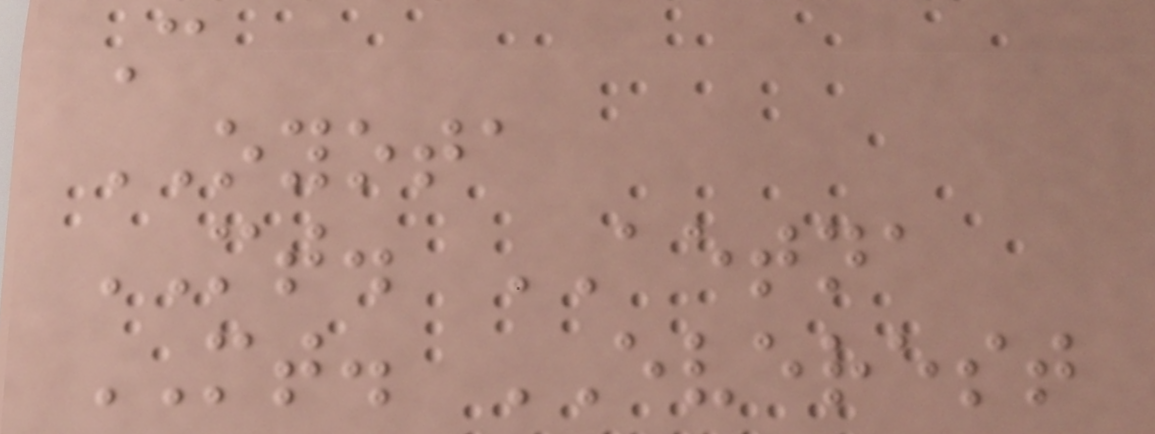C
OYOTA
MT. AETNA
MT. EVEREST
